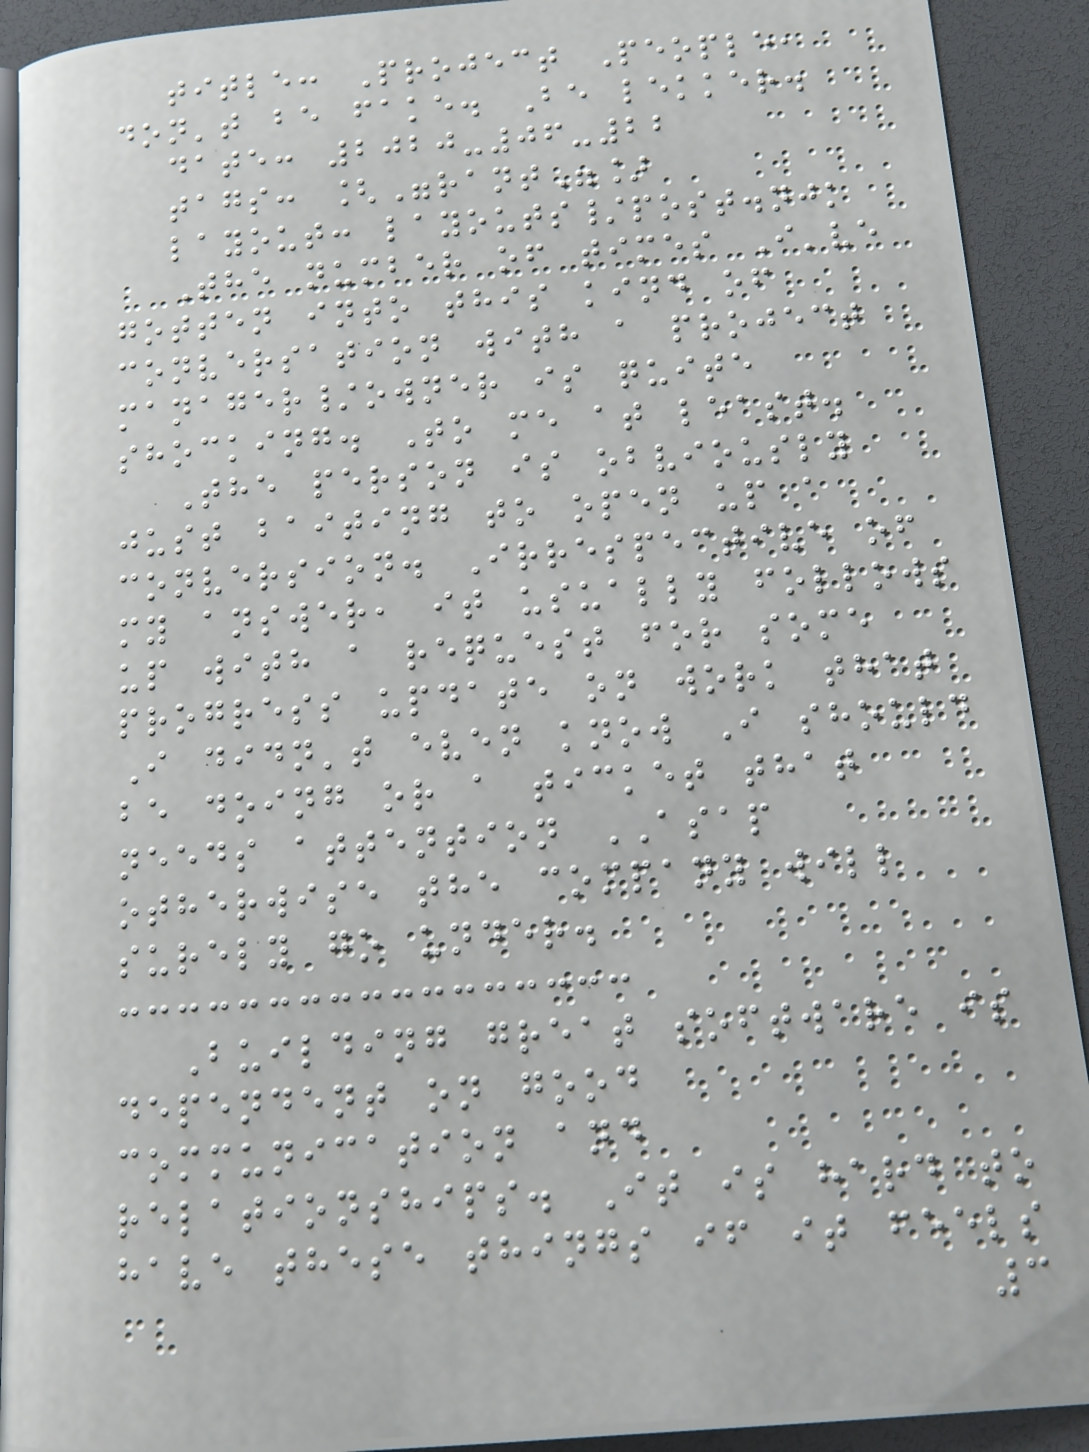title: Project People,
don't be fake. Be lekker.
date: 2020-06-22
tags: ["rant"]
layout: layouts/post.njk
The number of times I've
gotten into this kind of
conversation with a project
manager/owner is quite
shocking. To me at least.
The person is obviously
just baiting to open up a
conversion. Irrespective of
my answer, it usually follows
up with a request for some
progress update on work that
I didn't even know I should
be doing or a ticket that
needs attention ASAP
otherwise the company will
surely go under.
Building great software is
dependent on good
communication and
relationships. It is hard to
have these things if it feels
3
